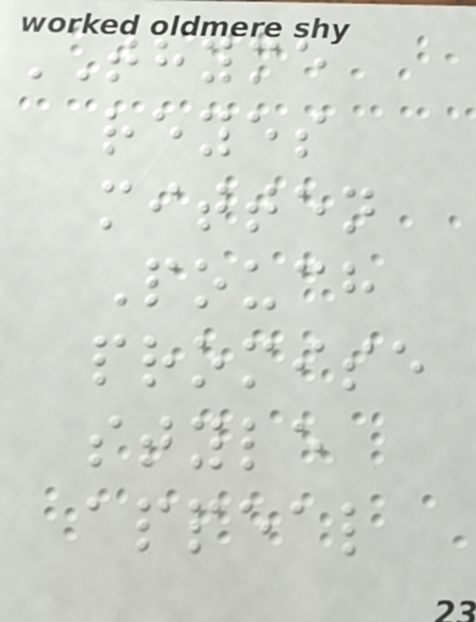THYME
reyes
mitten
Pouch
promise
style
appeal
